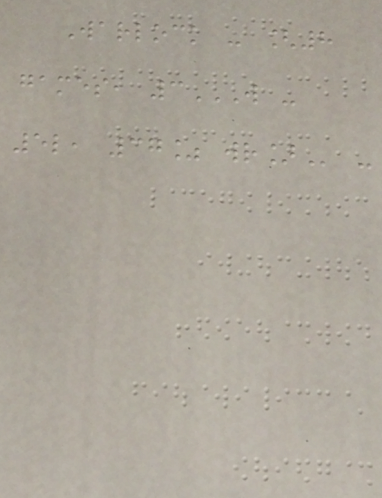Warlock - [8
games, 3W -
5L, 37% WR] -
